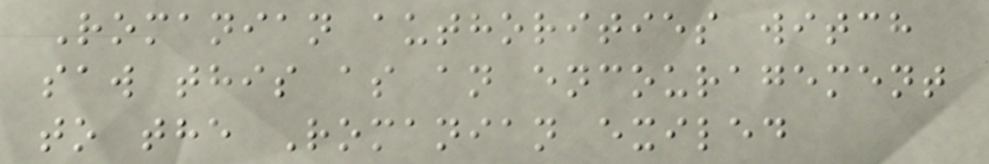Romanian authorities witch
saw this as an encouragement
to the Romanian exiled
